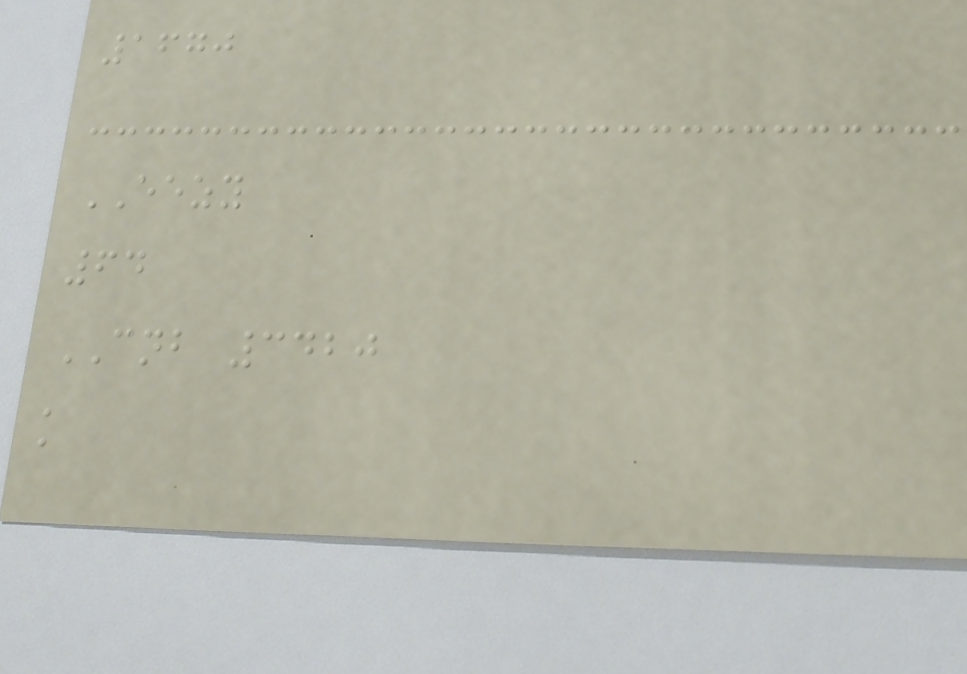1670
EEZY
64
CNB 3420
k
